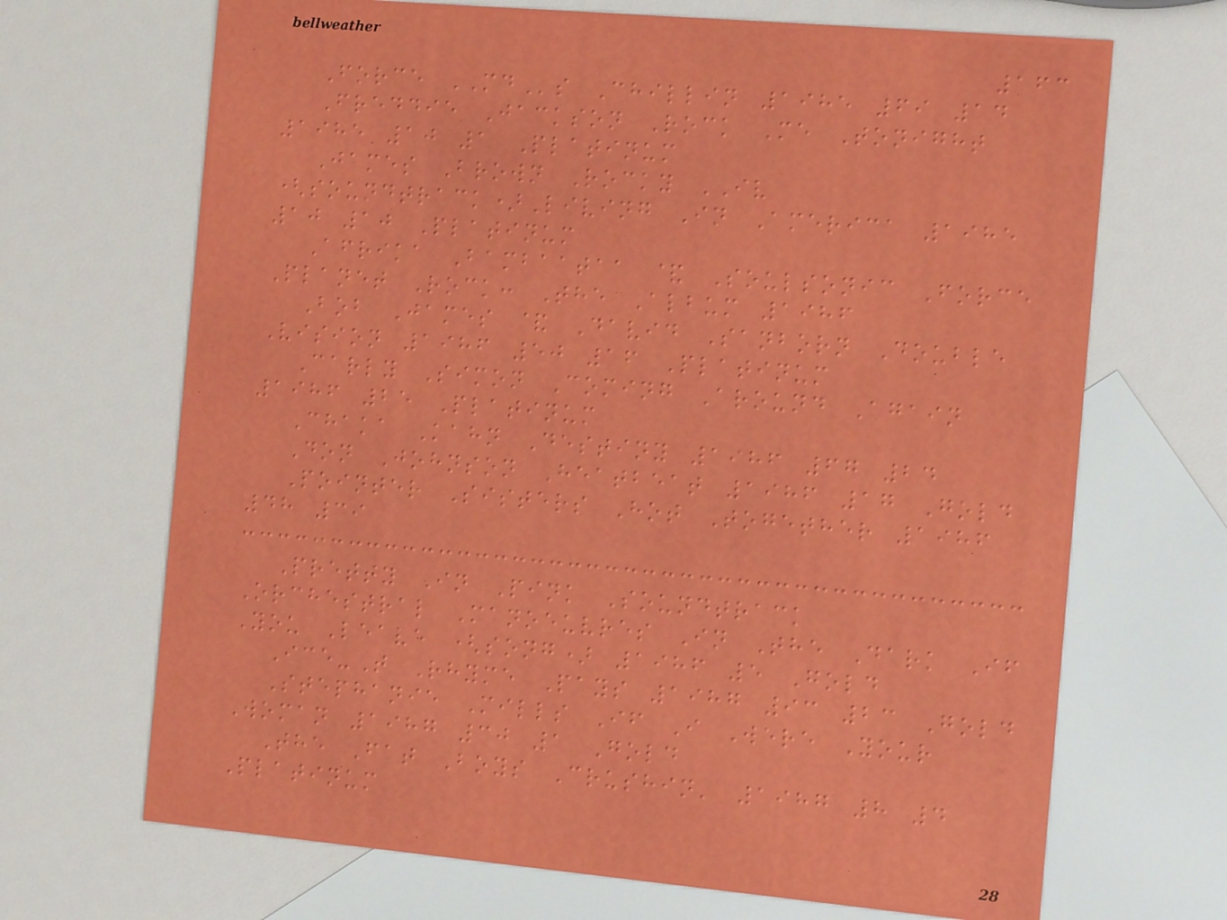163
Force MDs Chillin 1985 69 14
Freddie Jackson Rock Me Tonight
1985 10 1 Platinum
James Brown Rocky IV
(soundtrack)Living In America 1985
10 10 Platinum
Afrika Bambaataa & Soulsonic Force
Planet Rock: The Album 1986
Bob James & David Sanborn Double
Vision 1986 50 16 Platinum
Carly Simon Coming Around Again
1986 25 Platinum
Chaka Kahn Destiny 1986 67 24
Don Johnson Heatbeat 1986 17 Gold
Pointer Sisters Hot Together 1986
48 39
Pretty In Pink Soundtrack
Orchestral Manoeuvres In The Dark If
You Leave (song) 1986 5 Gold
Ice-T Rhyme Pays 1987 93 23 Gold
Stephanie Mills If I Were Your
Woman 1987 30 1 Gold
The Fat Boys Crushin' 1987 8 4
Platinum
